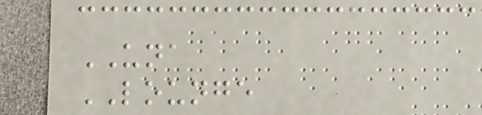UNA
LOUNGE
